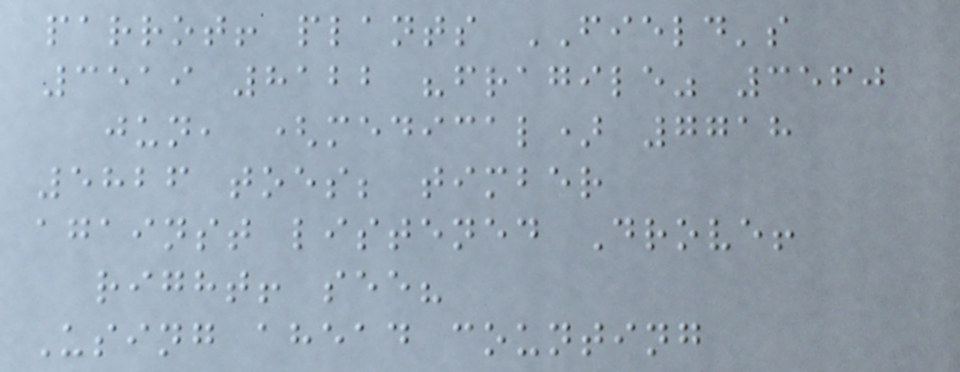parrot! plants FIELD's
3519 8122 "fragile" 3560
jun, (medical) 7718
5826 toes; timber
against listened Drove!
right! see?
Using ahead counting
